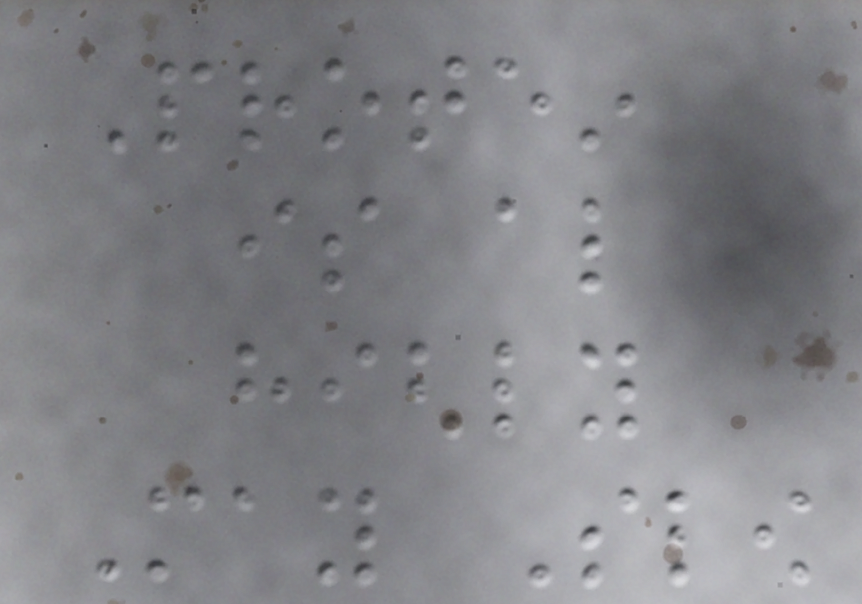Protein
is also
highly
May Slow
